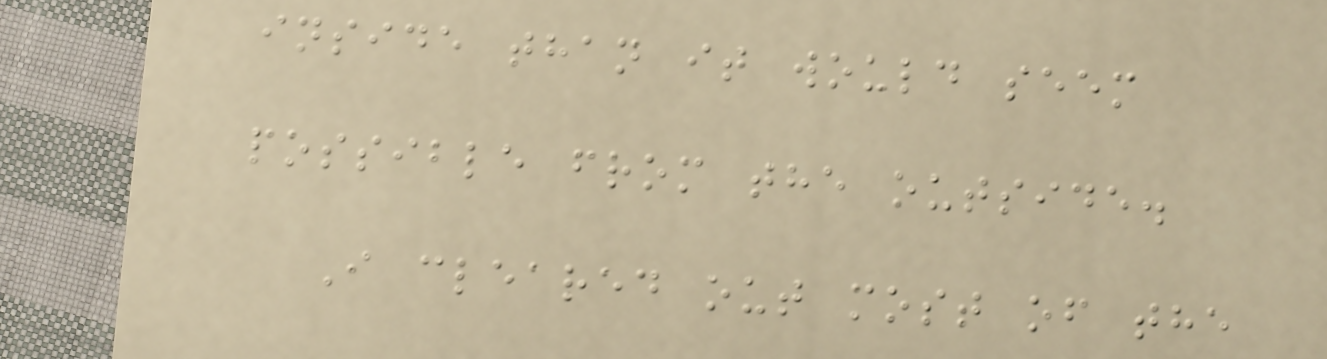inside than it would seem
possible from the outside.
I cleared out most of the
